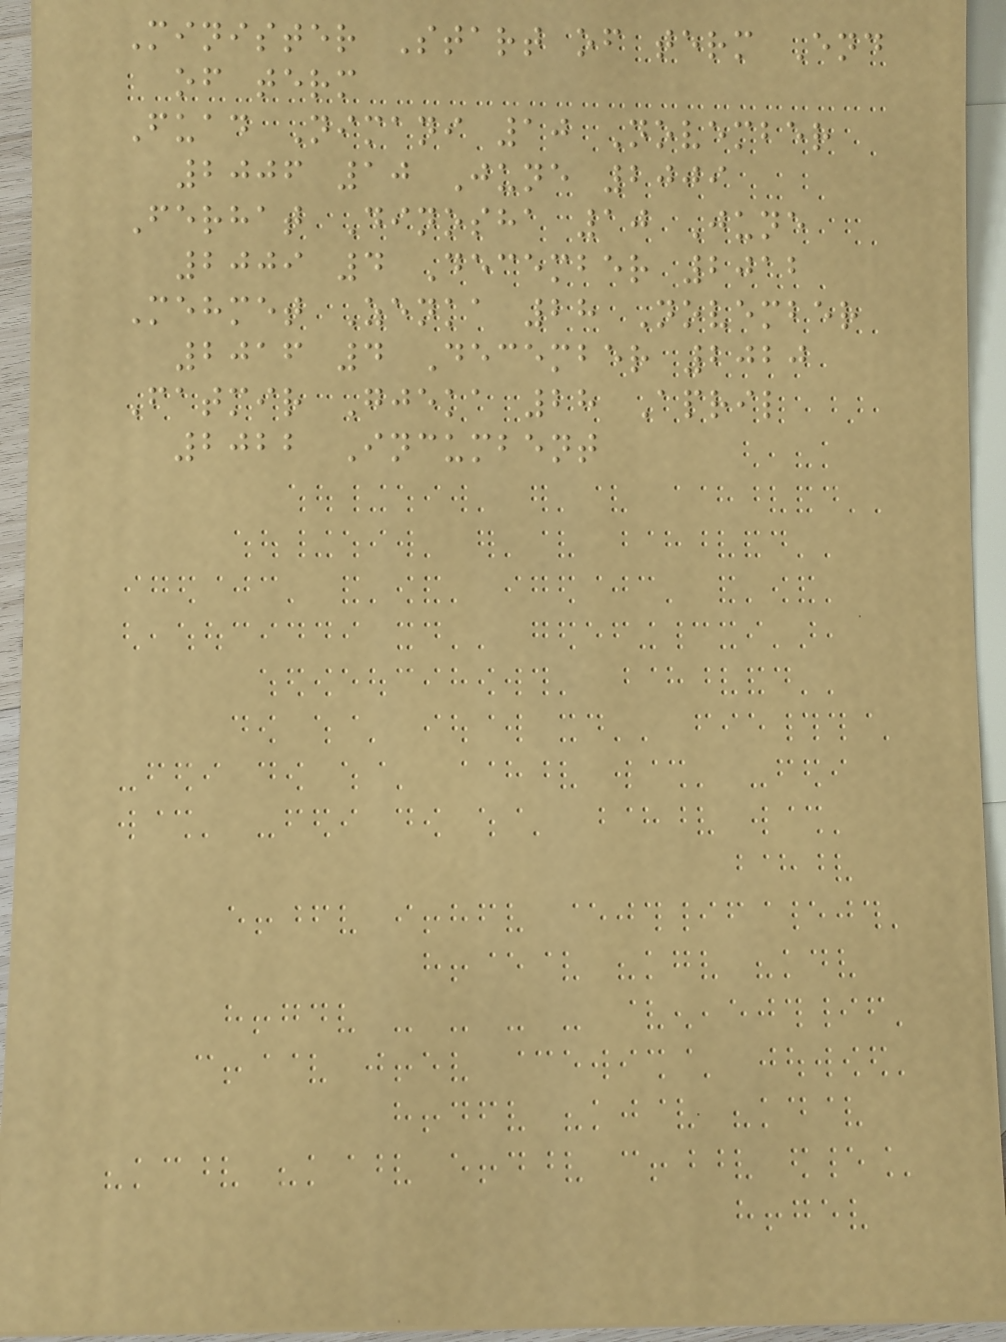Minister Start of term End
of term
Fuad Nimani 10 November
2006 10 June 2009
Ferhat Dinosha 10 June
2009 4 December 2012
Mehmet Zenka 28 November
2016 4 December 2020
Fatmir Gjeka 28 April
2022 Incumbent
